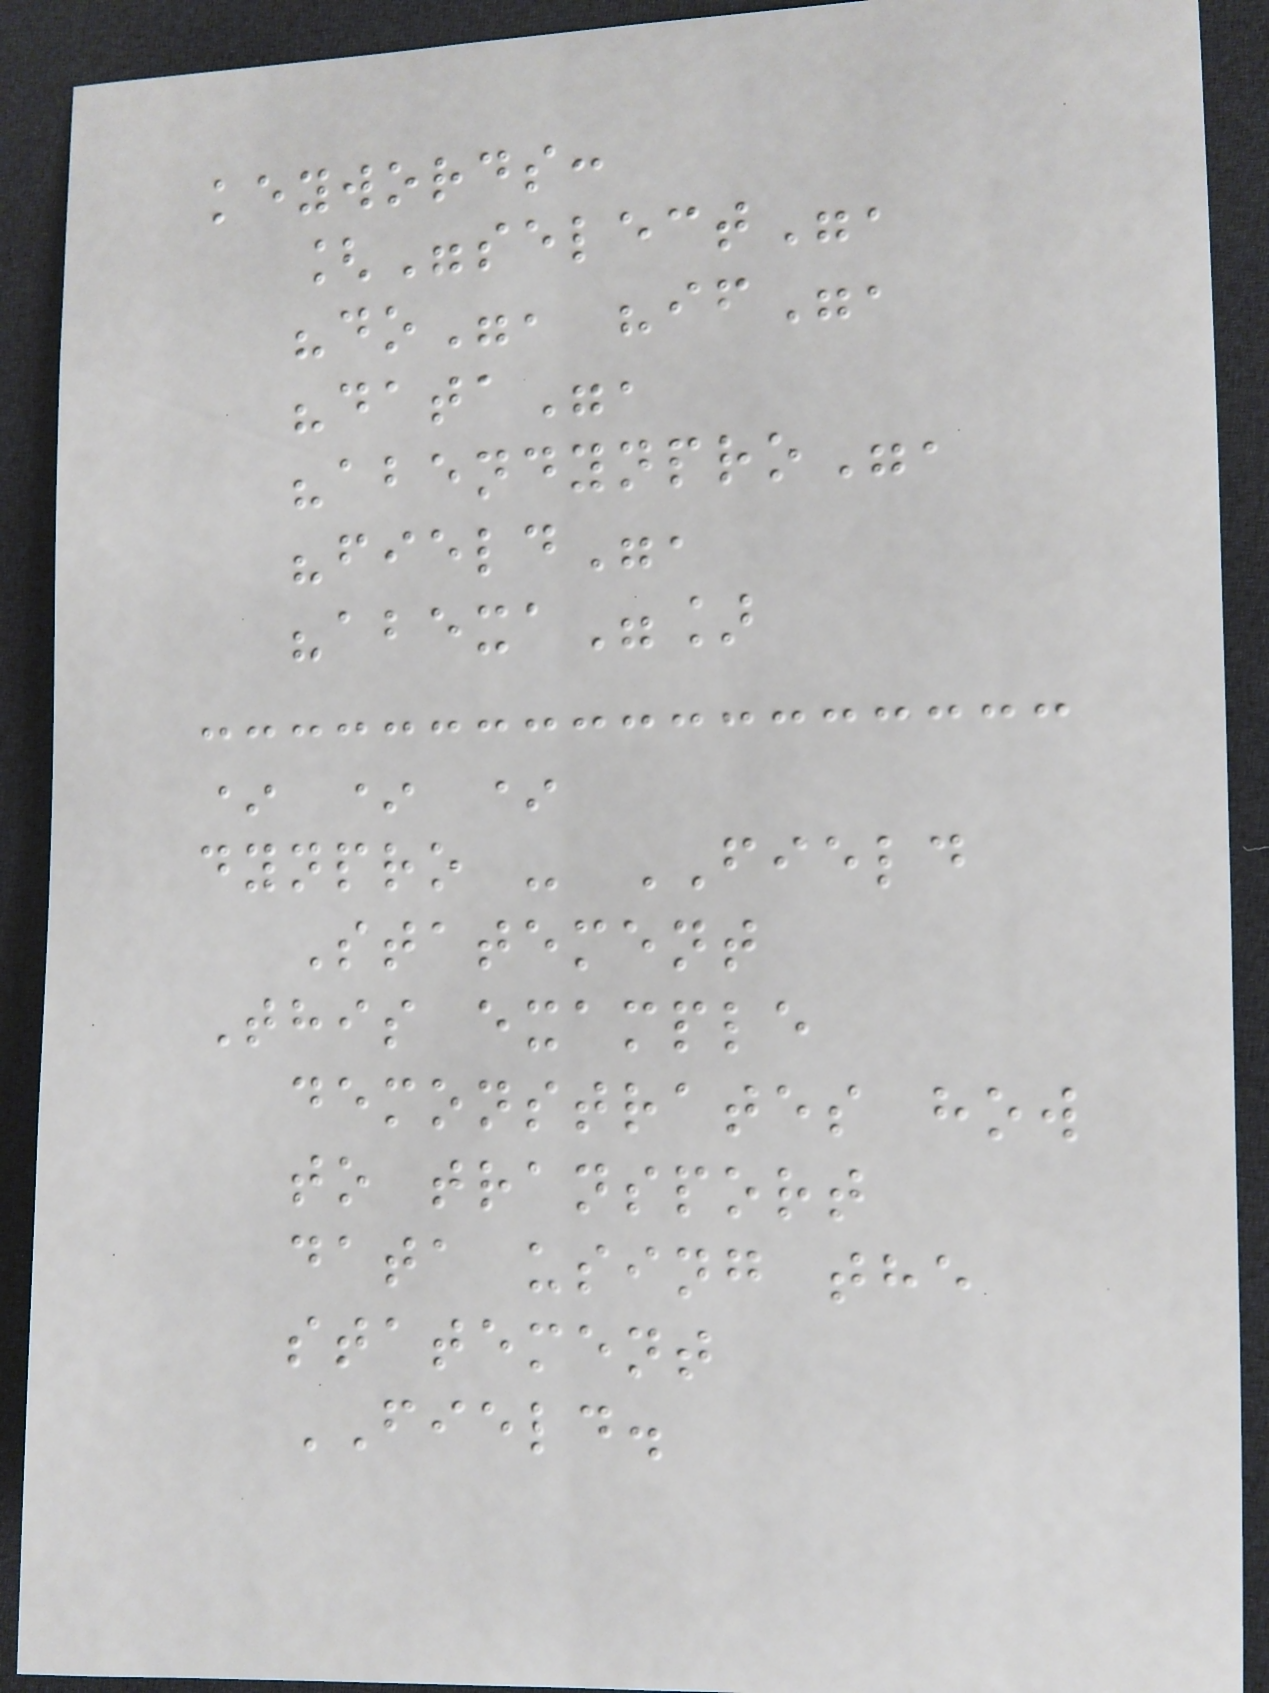keywords:
["select",
"do", "if",
"data",
"abendynpro",
"field",
"abexa"]
* * *
dynpro - FIELD
Statement
This example
demonstrates how
to transport
data using the
statement
FIELD.
